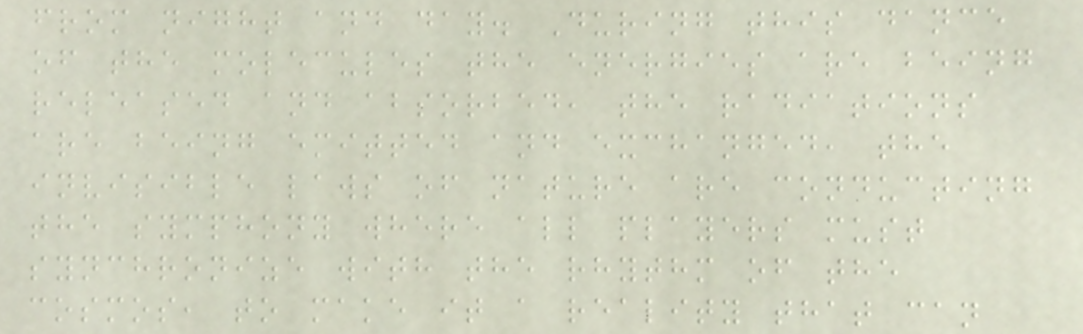from night and day. During this dance
of the molecules the energies are being
released and absorbed, the radiations
are being emitted and exchanged, the
invisible laws of nature are conducting
the symphony where all players must
synchronize with the rhythm of the
cosmos, to make it a reality that can
